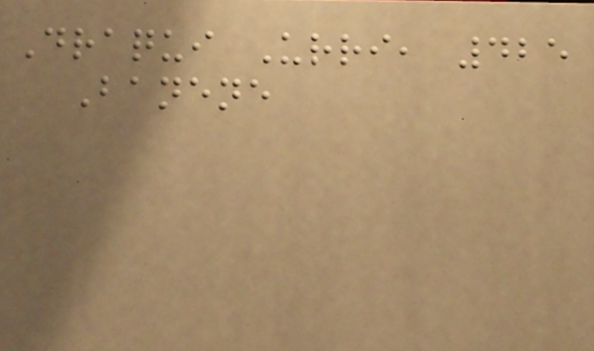Draqui Urri, 425
Banene
